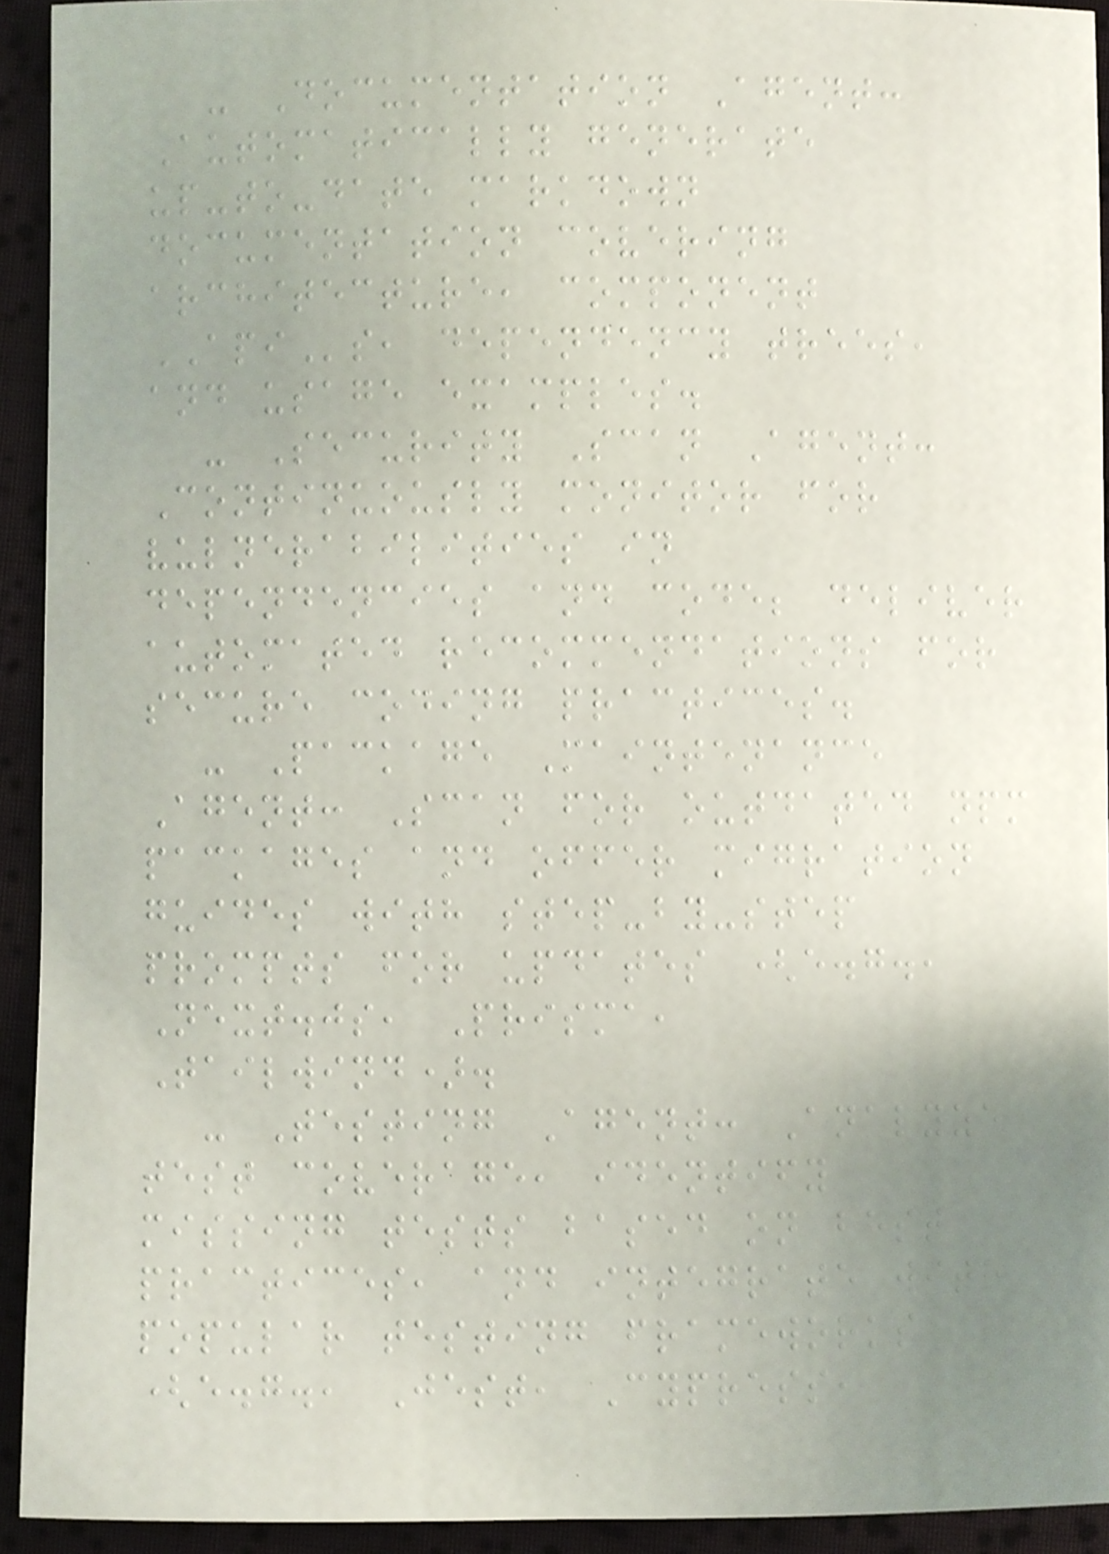- Documentation Agent:
Automatically generate
up-to-date markdown
documentation covering
architecture, component
APIs, dependency trees,
and usage examples.
- Security Scan Agent:
Continuously monitor for
vulnerabilities in
dependencies and code; deliver
automated recommendations for
secure coding practices.
- Package Maintenance
Agent: Scan for outdated npm
packages and offer migration
guides with step-by-step
prompts for updates (e.g.,
Next.js, Prisma,
Tailwind).
- Testing Agent: Analyze
test coverage, identify
missing tests based on best
practices, and integrate with
popular testing frameworks
(e.g., Jest, Cypress,
